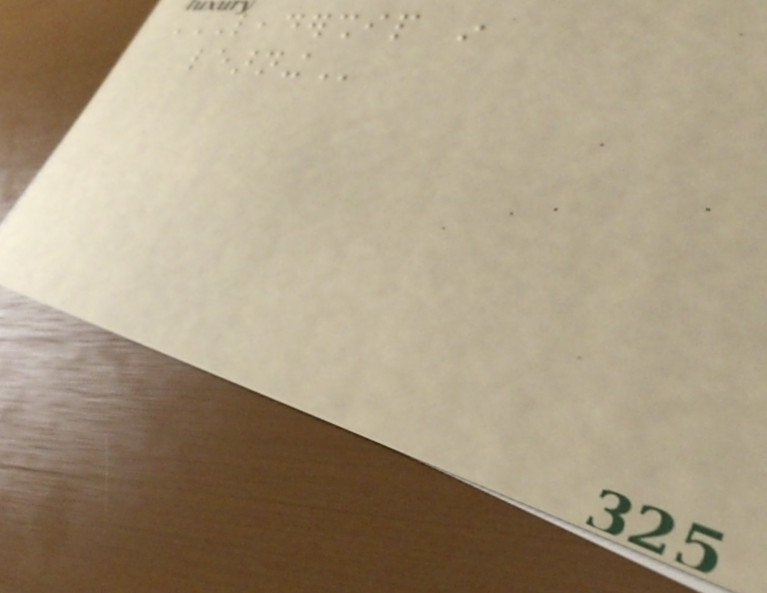LEADERSHIP IN
LEARNING
